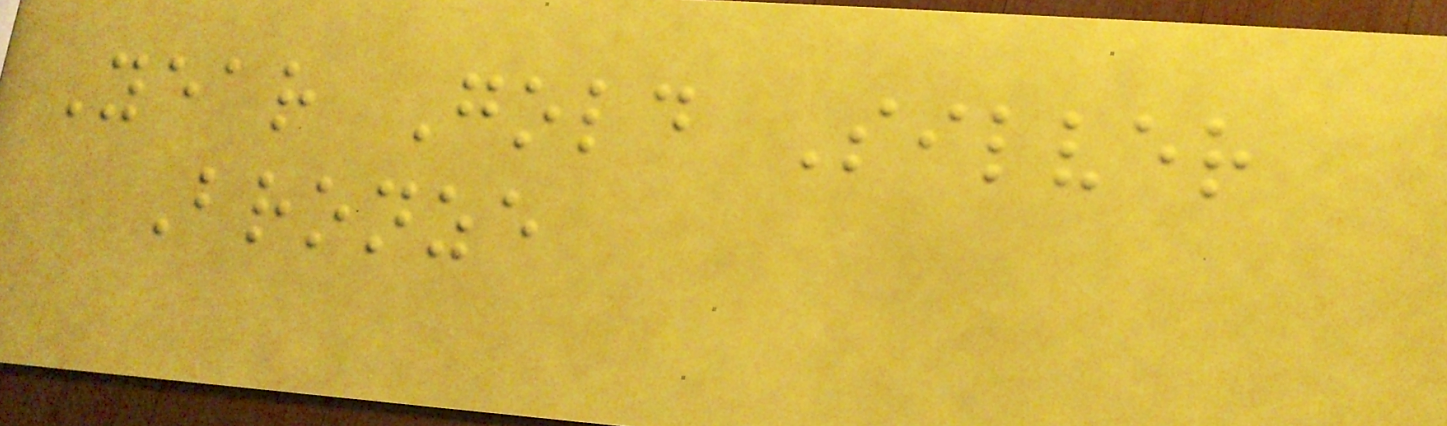Year Gold Silver
Bronze
